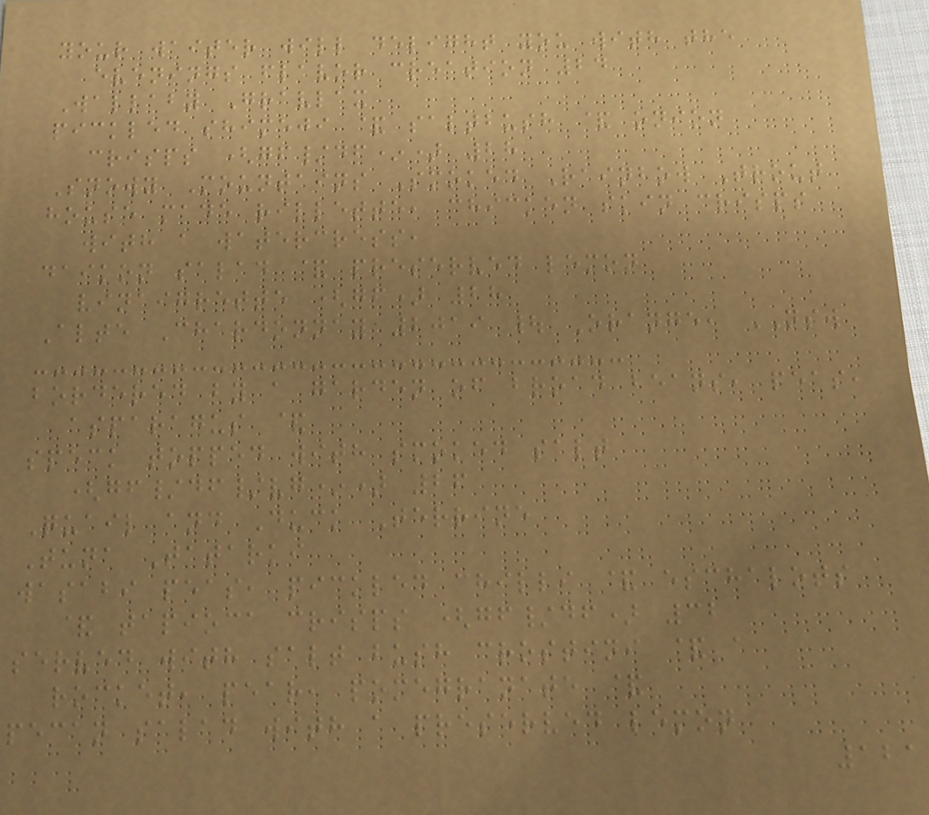your waiter will delight you with the
evenings flavor creation 24
Wallaby Gravlax
pickled shimeji & saltbush & onion
crisps (gf/df*) 28
Snowy Mountains Smoked Rainbow Trout
house made rillette, chicken skin crisps
with a watercress,
daikon salad & preserved lemon
vinaigrette (gf) 28
Alte Chardonnay 2019 | Orange, NSW
bordered by a garden of broad beans, peas,
asparagus &
speck topped with smoked salt
(gf/df/vg*) 26
Quail and Duck Terrine
Tuna Tatarki
wasabi peas, pickled chilli & eschalots
& tapioca crisps (gf/df) 32
served with salt bush crostini & a
rocket, pear, pomegranate &
pecan salad with a preserved lemon
121
